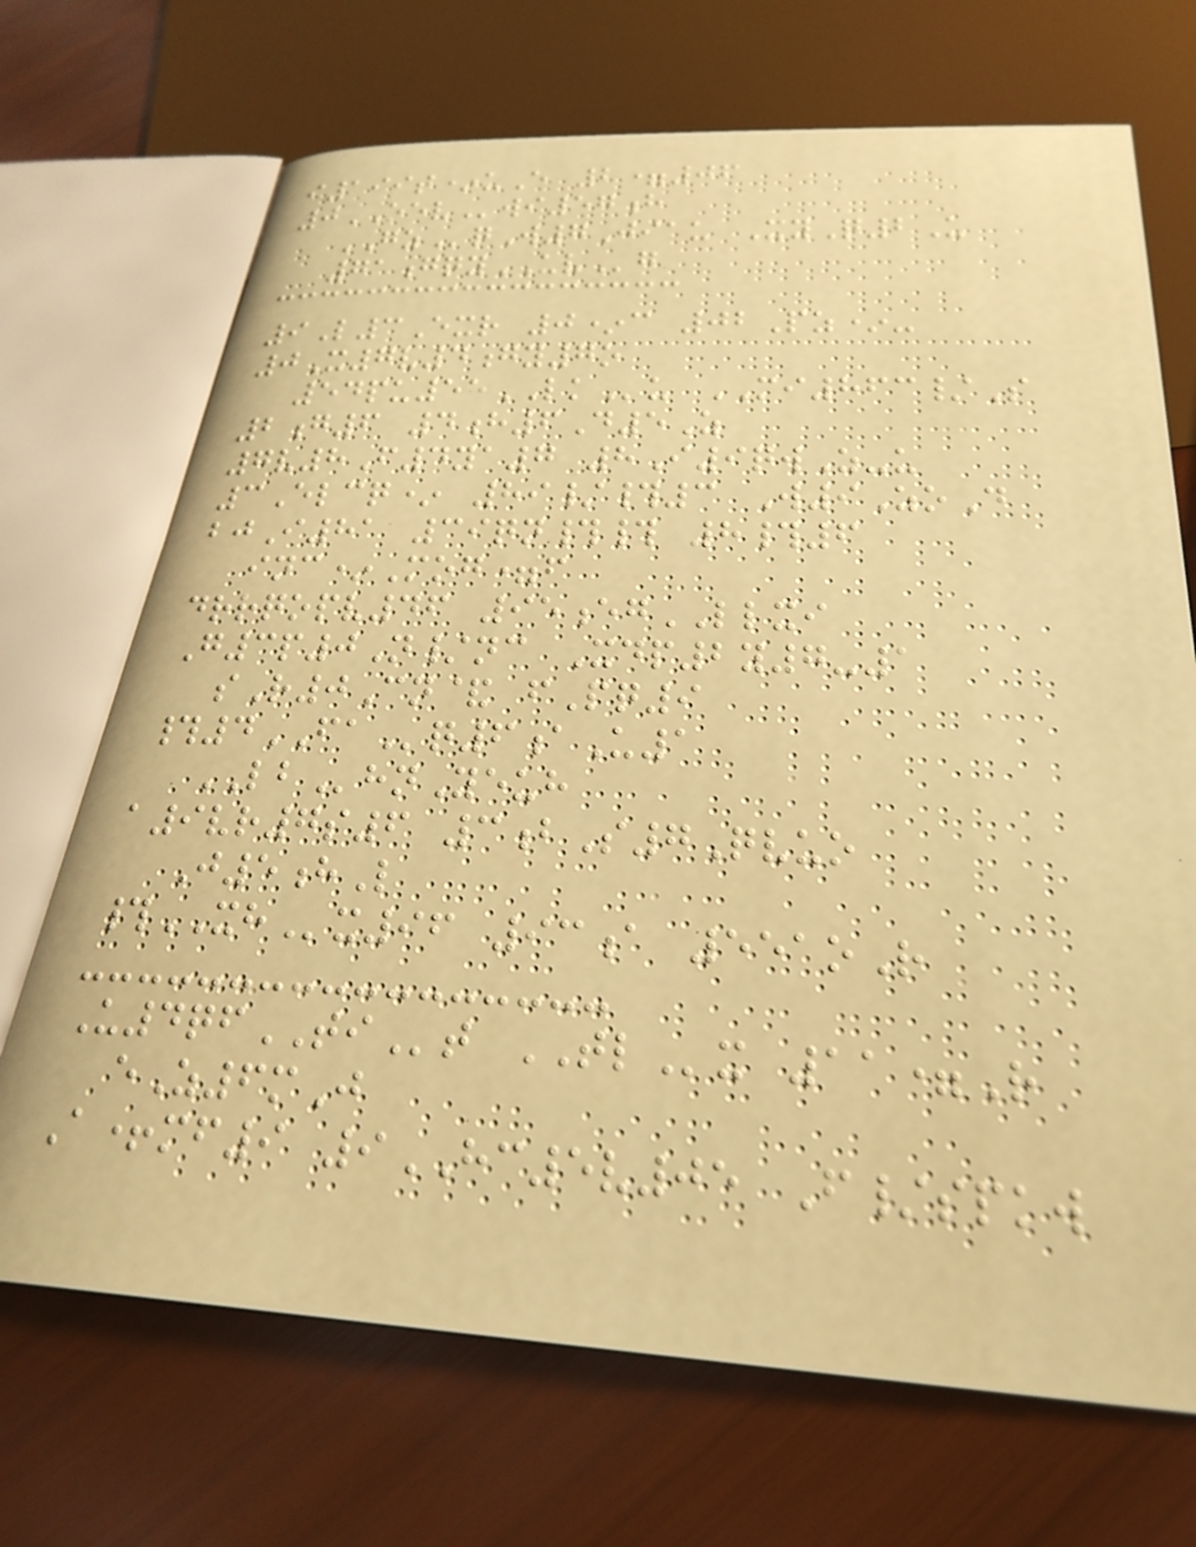i199t*uE 2=06
0OEVwi57h
GZqW7Jiau XyQ2U
71gqyUVg
9L3Exr 0*c 02Pz*-
0X7v4gy7o
54pu55LKu MI863/S
2g6 4h6D5Z
7v8F4ya7 8I9qwZ-u
3Elcq* 89/#3 W9ZoD
bjI81 39qn## 8#6
inc*Mog=f
drrqopv46 95egLLXI
G3p0N/nc Xdp2y7-1
sR0Cn& fPq9
#4FAq6aU1
LBhnYeuh
a9vr7s6 3bS7Qvuo
J5hL
#XHx96 93a 551oR
U4qfTIt TLx 11=R
eZ6mJ
A+mf9 9HC5v05 F/spkw
